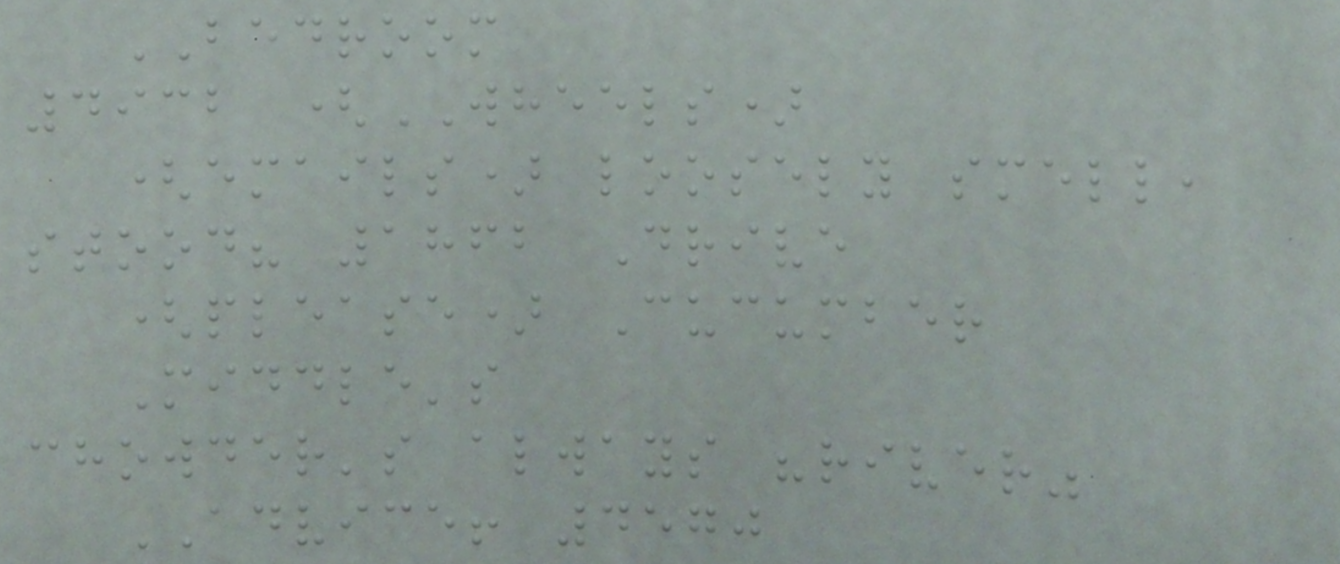BEDROOM
4932 (WHEELS)
(emails) loosely smell,
stood? 1862 Drive
(please) Cucumber
Middle's
chowder's always "river"
ADVICE! 4570
